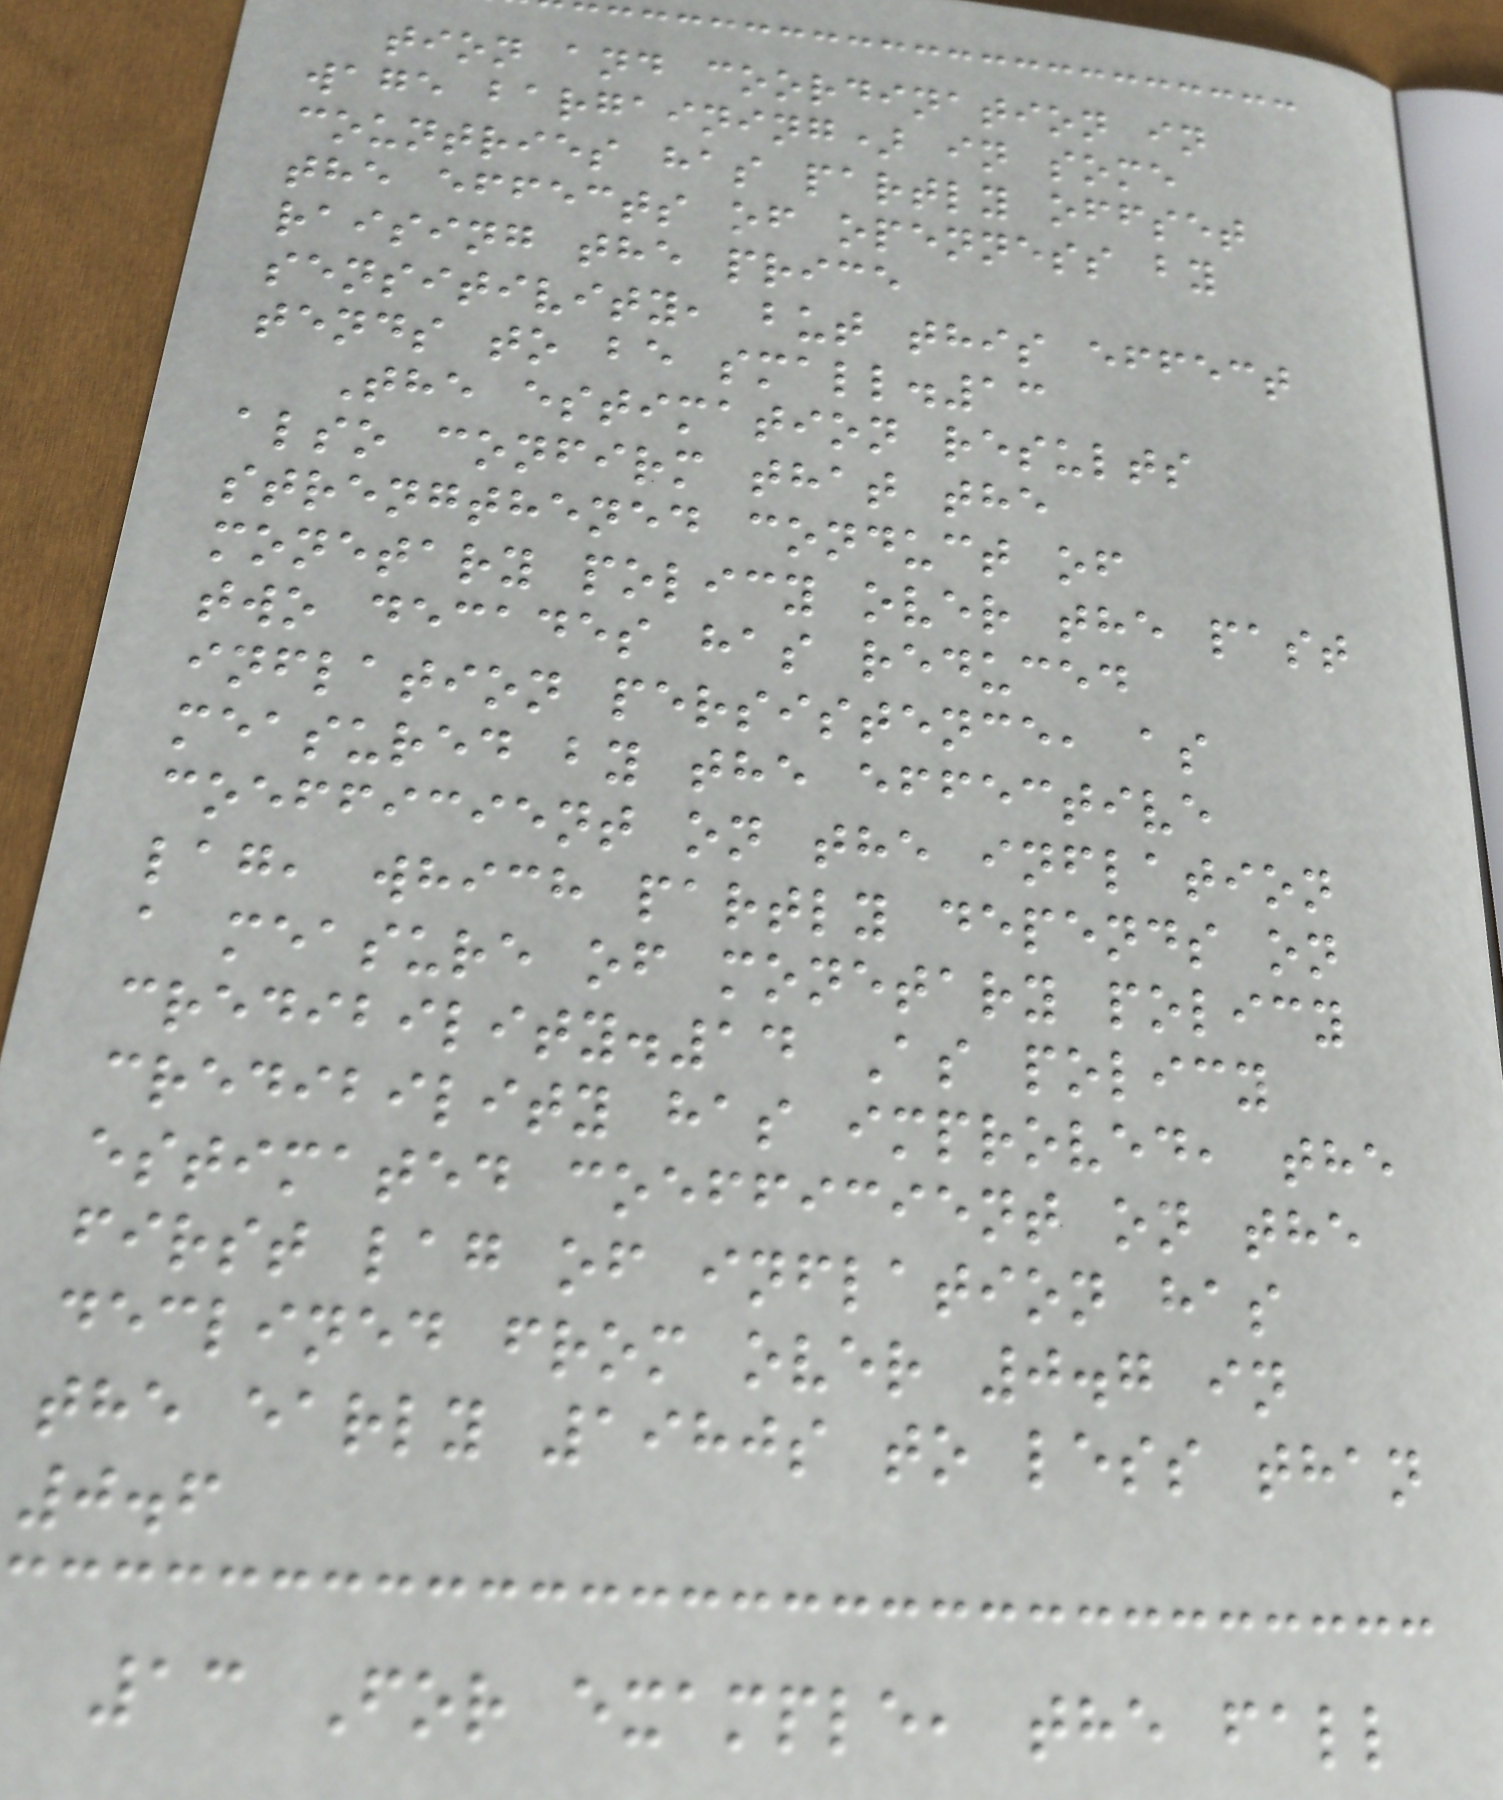tion and coordination in
wage bargaining) in some
countries has partly offset
the effects of openness by
raising the price
sensitivity, but this effect
tends to be small.13
The estimation results
also confirm that the
strengthened conduct of
monetary policy over the past
two decades has reduced
inflation persistence, as
measured by the effective
coefficient on the inflation
lag, which partly depends on
a measure of monetary policy
credibility.14 As policy
credibility has improved, the
estimated coefficient on the
first lag of inflation has
declined from over 0.7 in
the early 1980s to less than
0.6
13 For example, the fall
